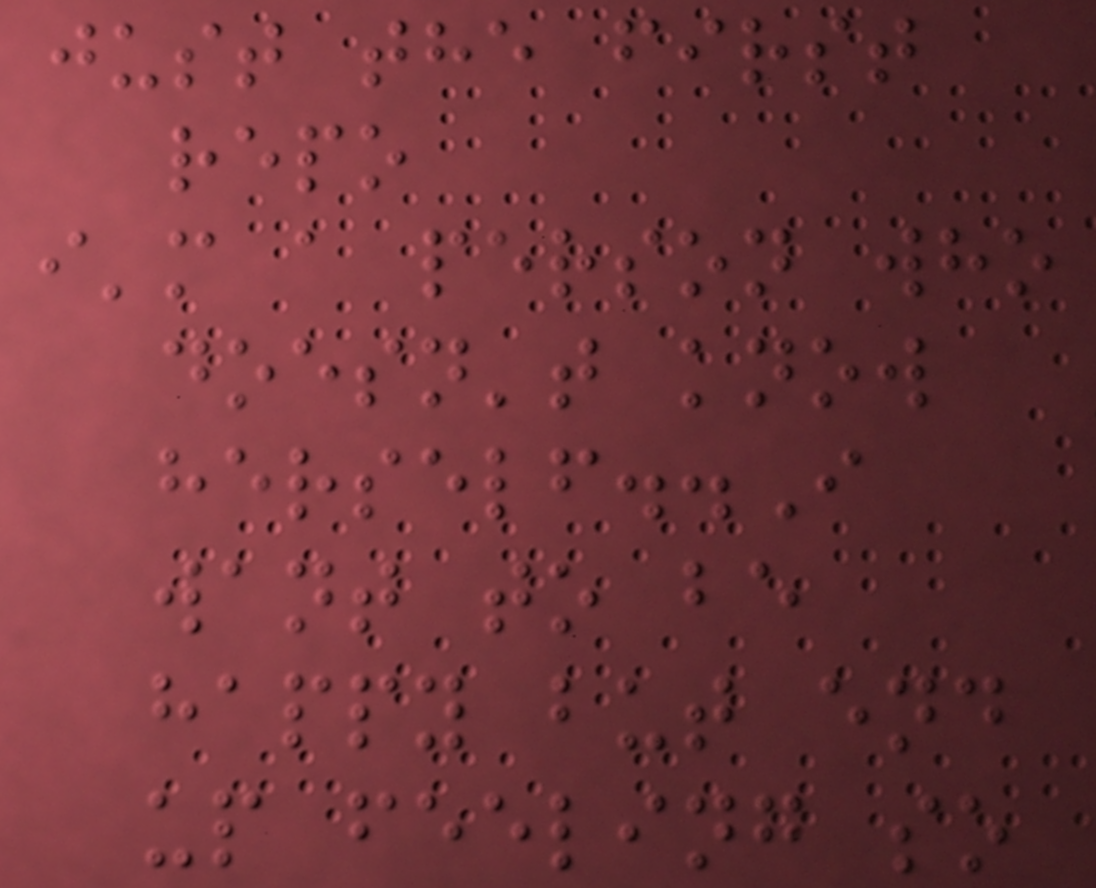just the first
repo
i'm a person who
doesn't know
herself..I
want to be
happy but end
up feeling so
